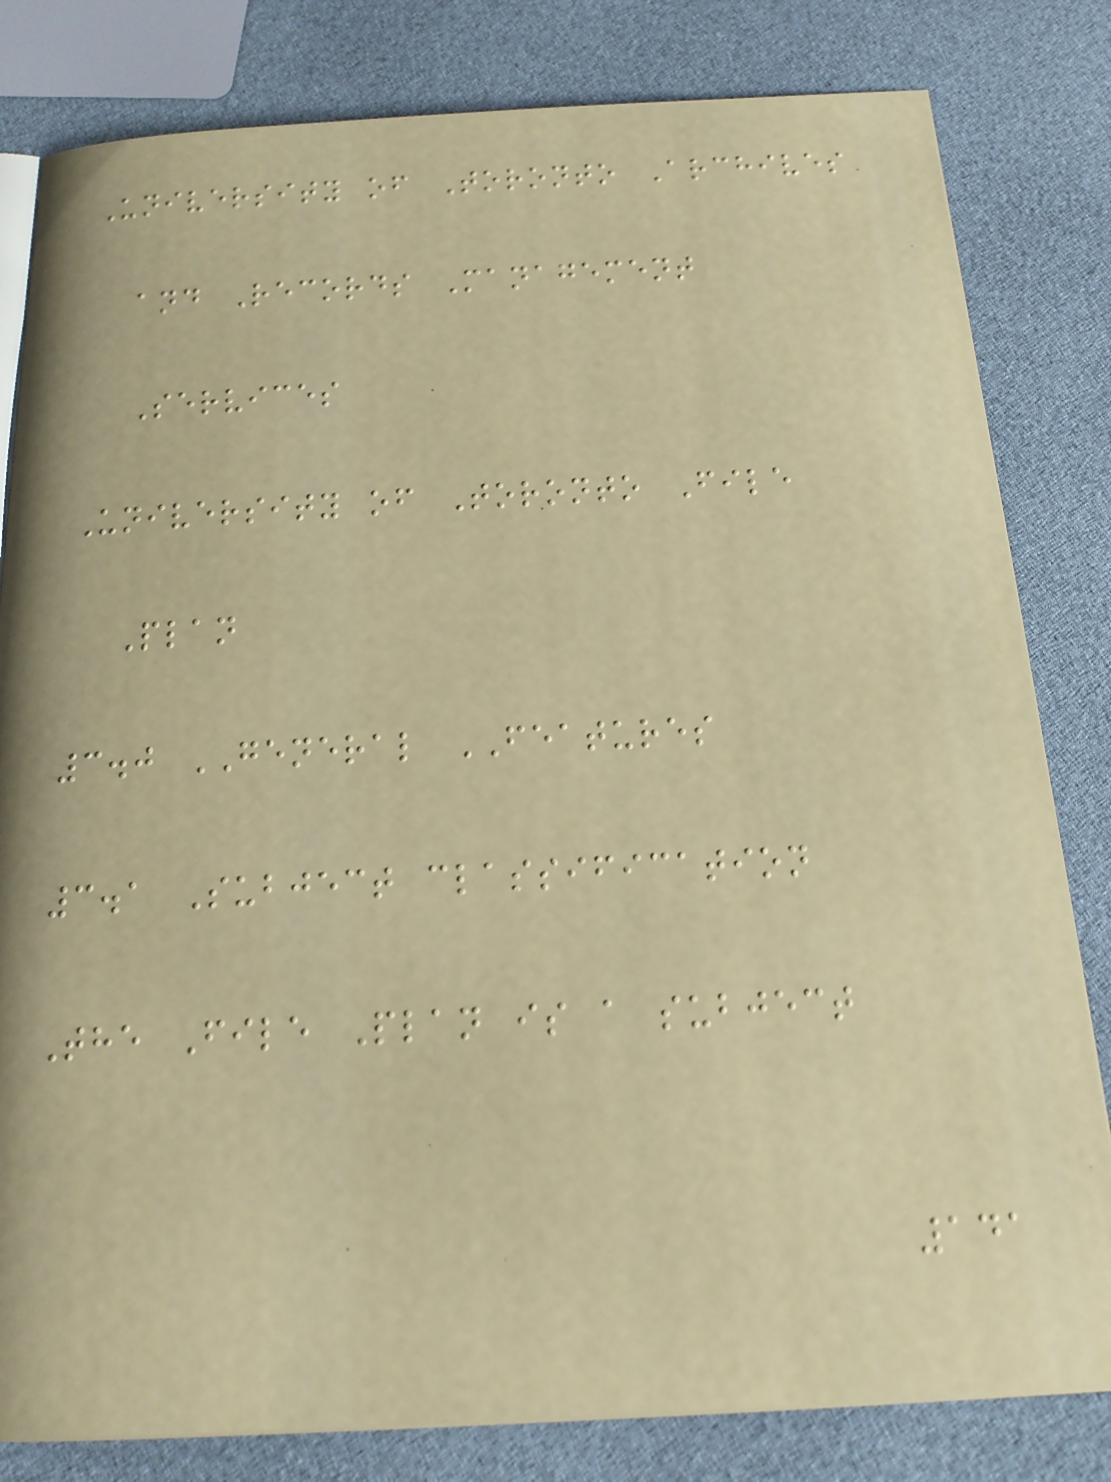University of Toronto Archives
and Records Management
Services
University of Toronto File
Plan
3.0 GENERAL FEATURES
3.1 Subject classification
The File Plan is a subject
141
